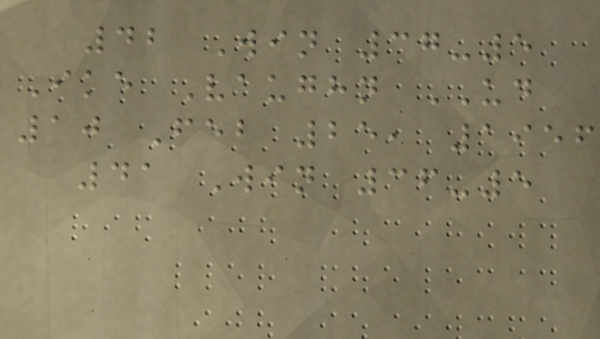42 Win 37-5
Ike Vaughn UD
10 Feb 25, 1956
41 Win 36-5
